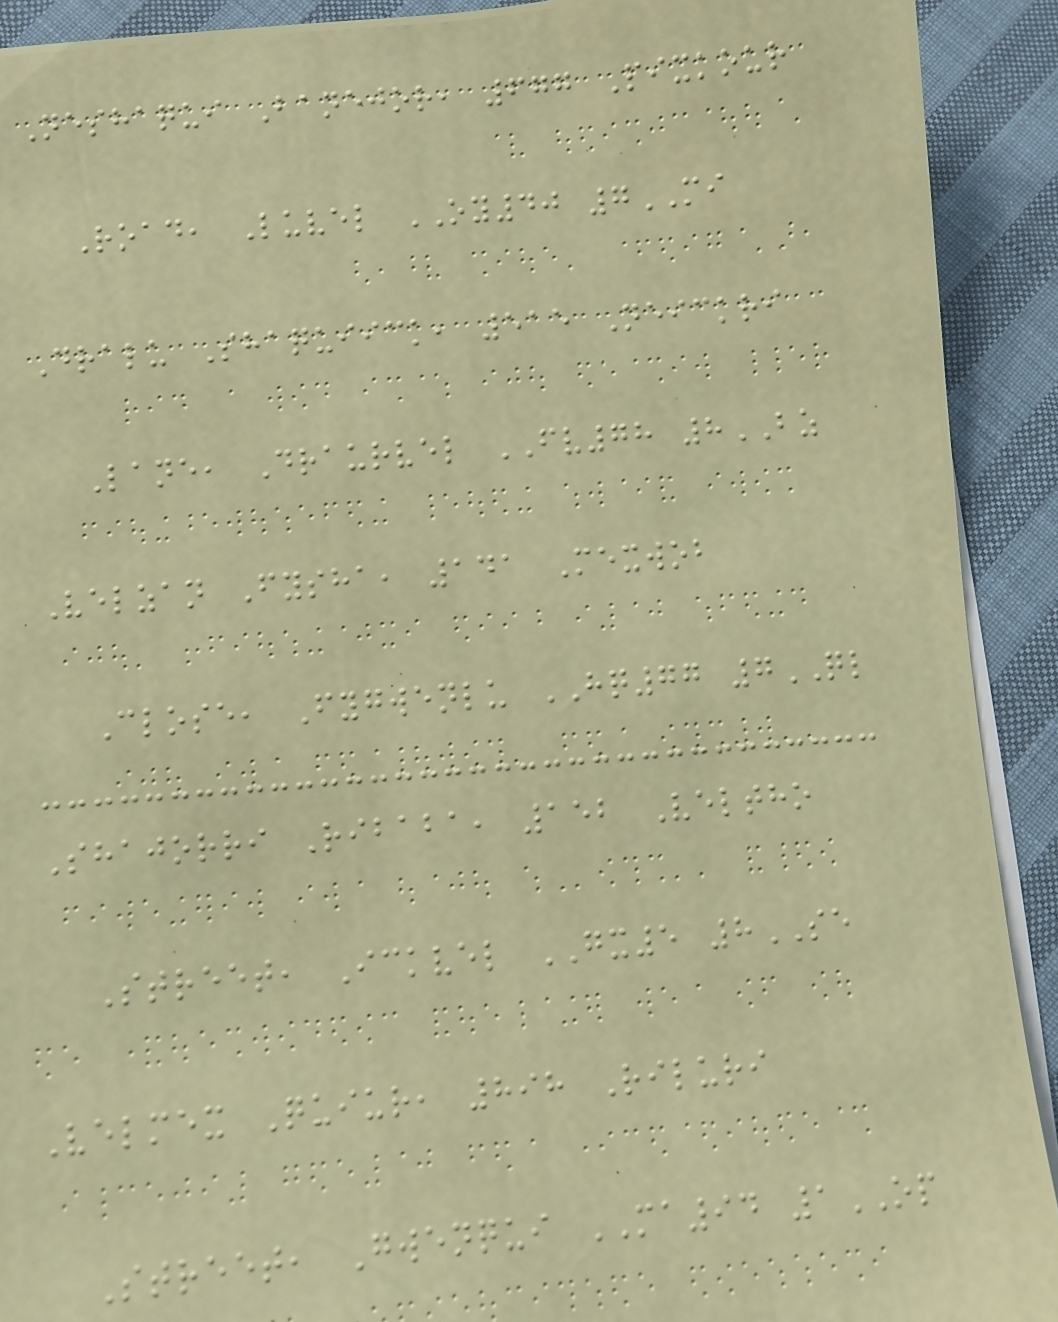Neshaqui Banejor, 677 Pixkour
Road, Luvel OY40 7MI
Dralu Shaquiick, 515 Neickri
Lane, Draurvel FV78 8BZ
Velzan Fysha, 141 Mexwob
Close, Fygwenlu HQ77 7QL
Shajorri Ribaba, 152 Veltho
Street, Ickvel GX5 8SE
Velmex Quiur, 898 Riluri
Street, Gwenqui MA94 1OP
